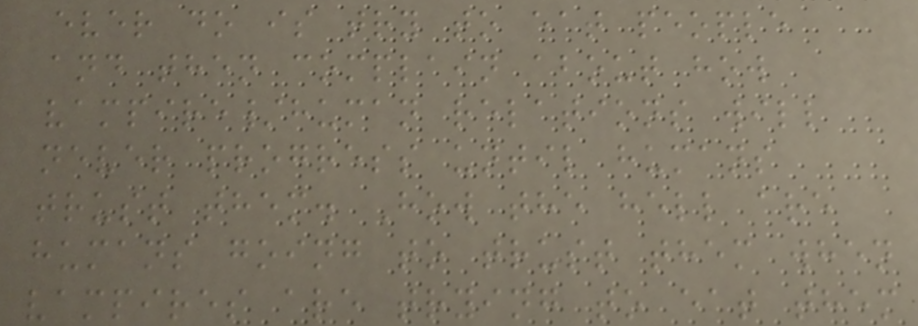ever do is try to eat people
and then complain about how
vampire/human relations will
never progress until humans
trust them. How the hell are
humans going to trust them when
vampires are trying to eat them
